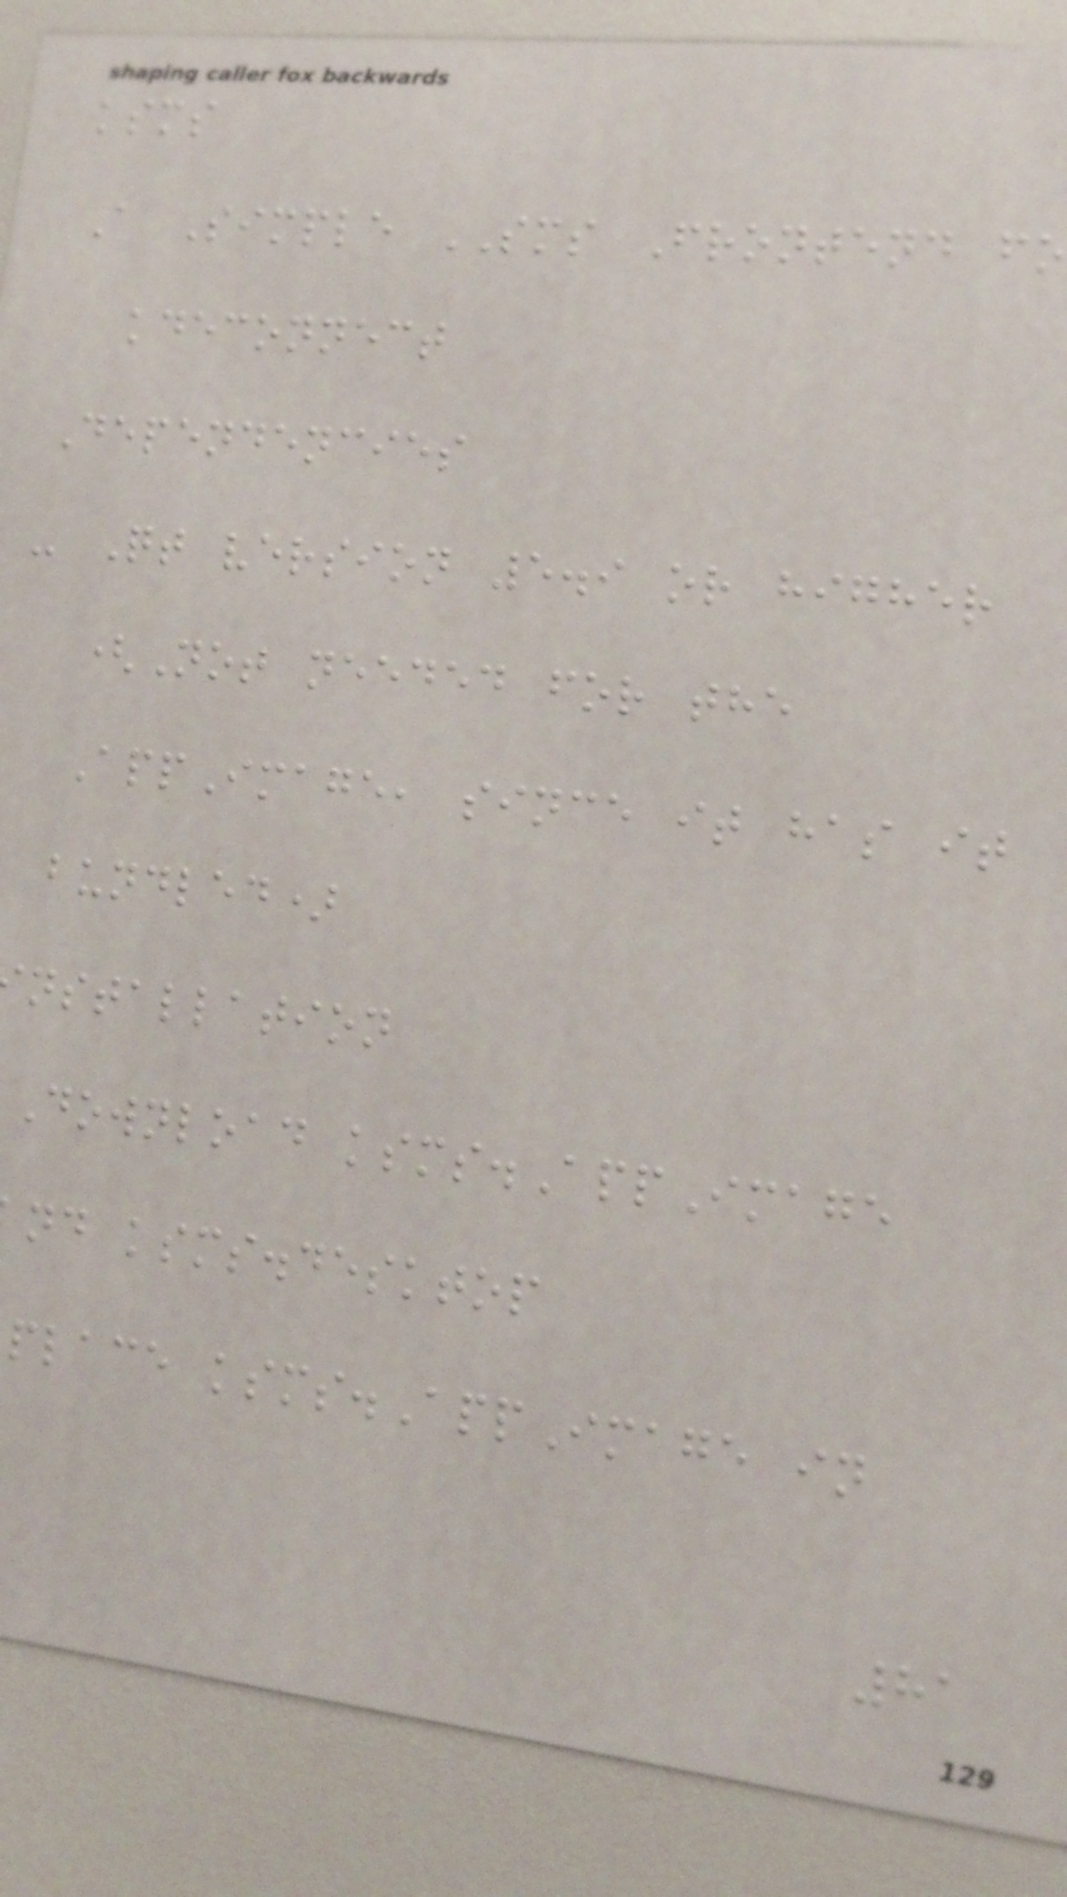ksms
A Simple SMS Frontend fo
kdeconnect
Dependencies
- Qt version 5.9 or higher
(Not needed for the
AppImage, since it has it
bundled)
nstallation
Download ksms.AppImage
nd ksms.desktop
place ksms.AppImage in
81
